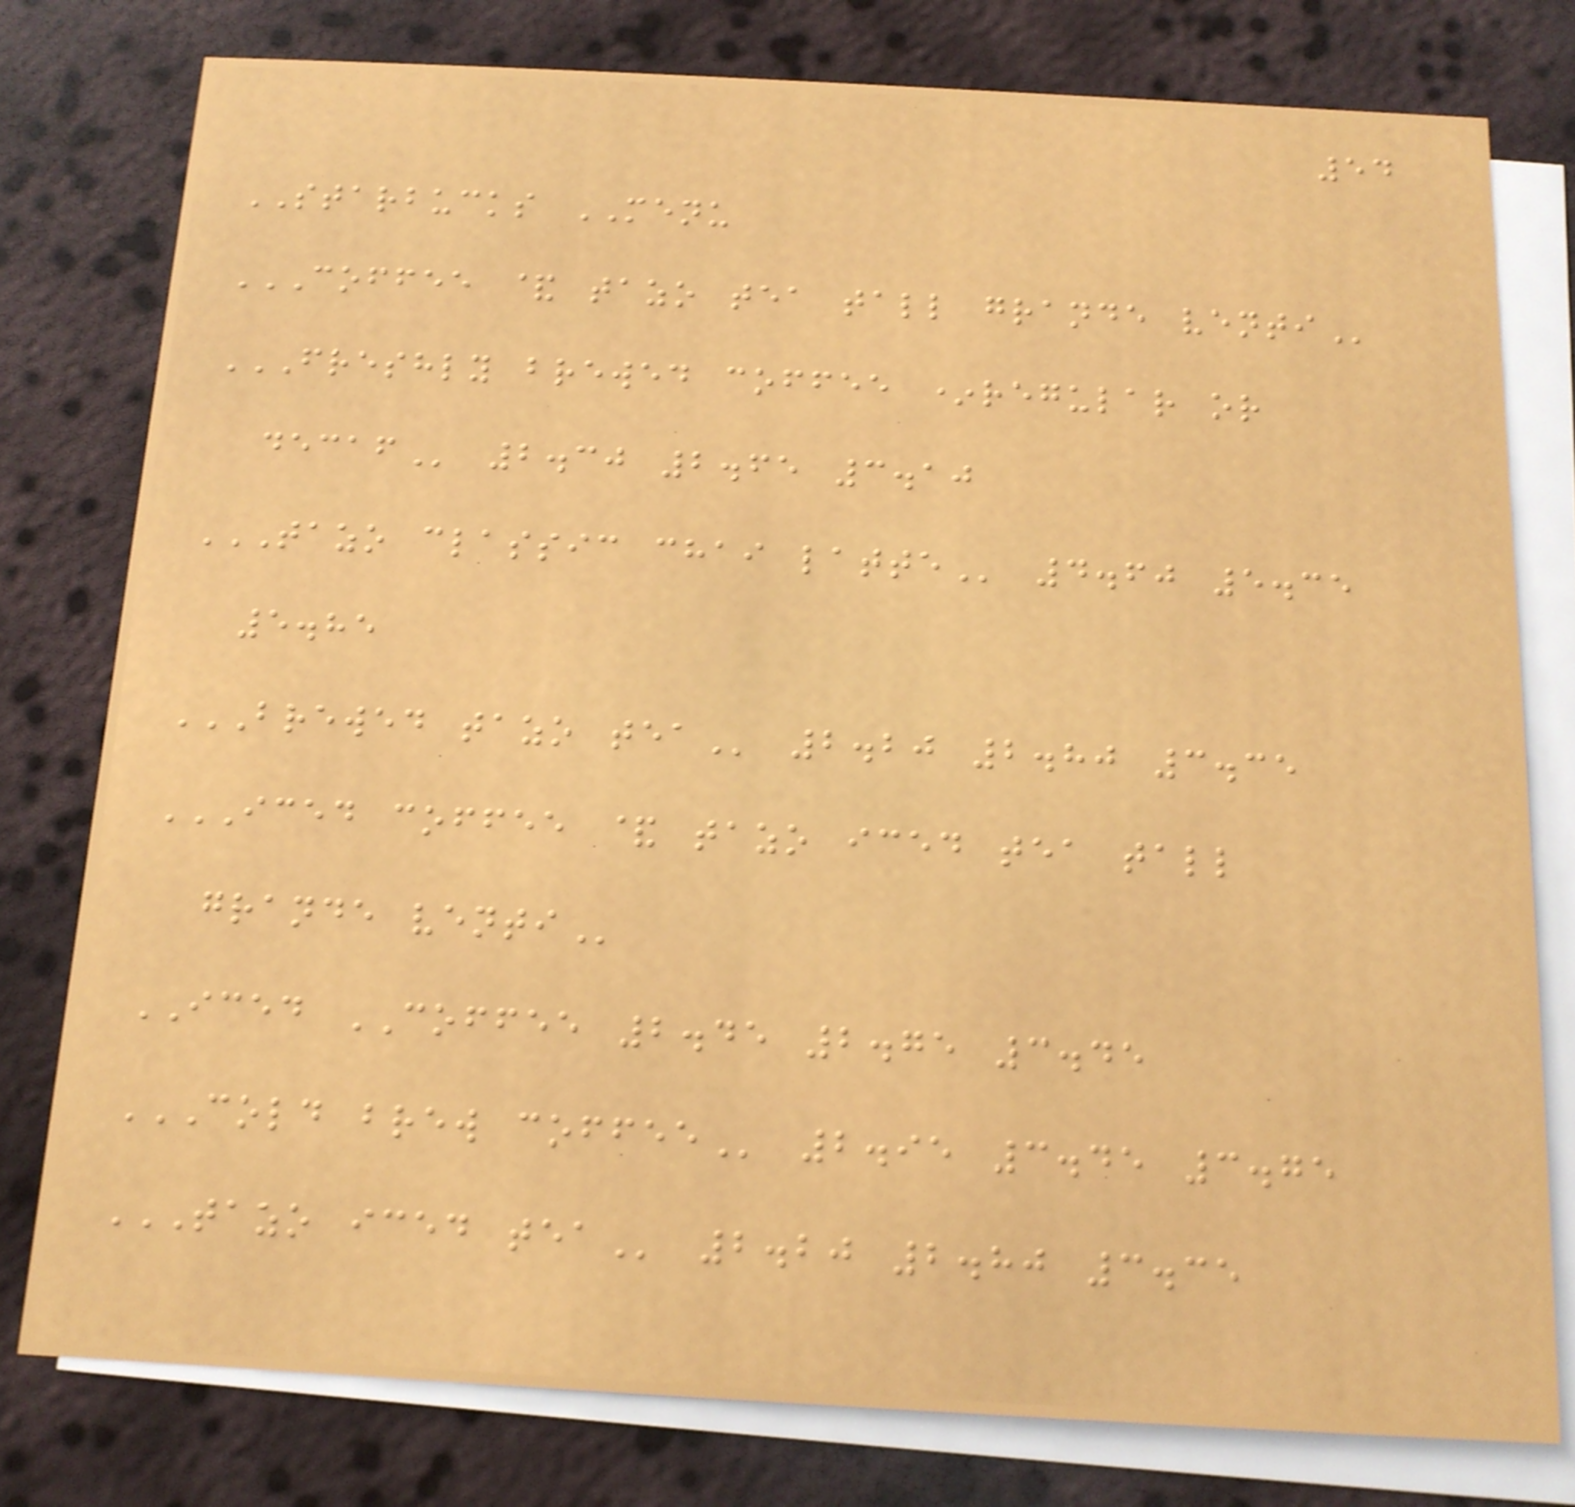54
STARBUCKS MENU
COFFEE & TAZO TEA TALL GRANDE VENTI
FRESHLY BREWED COFFEE *REGULAR OR
DECAF 2.30 2.65 3.10
TAZO CLASSIC CHAI LATTE 4.60 5.35
5.85
BREWED TAZO TEA 2.20 2.80 3.35
ICED COFFEE & TAZO ICED TEA TALL
GRANDE VENTI
ICED COFFEE 2.45 2.75 3.45
COLD BREW COFFEE 2.95 3.45 3.75
TAZO ICED TEA 2.20 2.80 3.35
